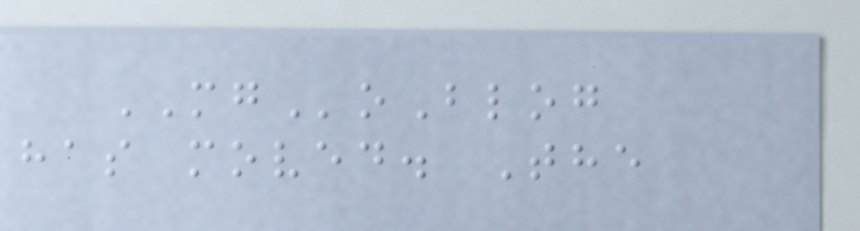MGoBlog
has moved. The
